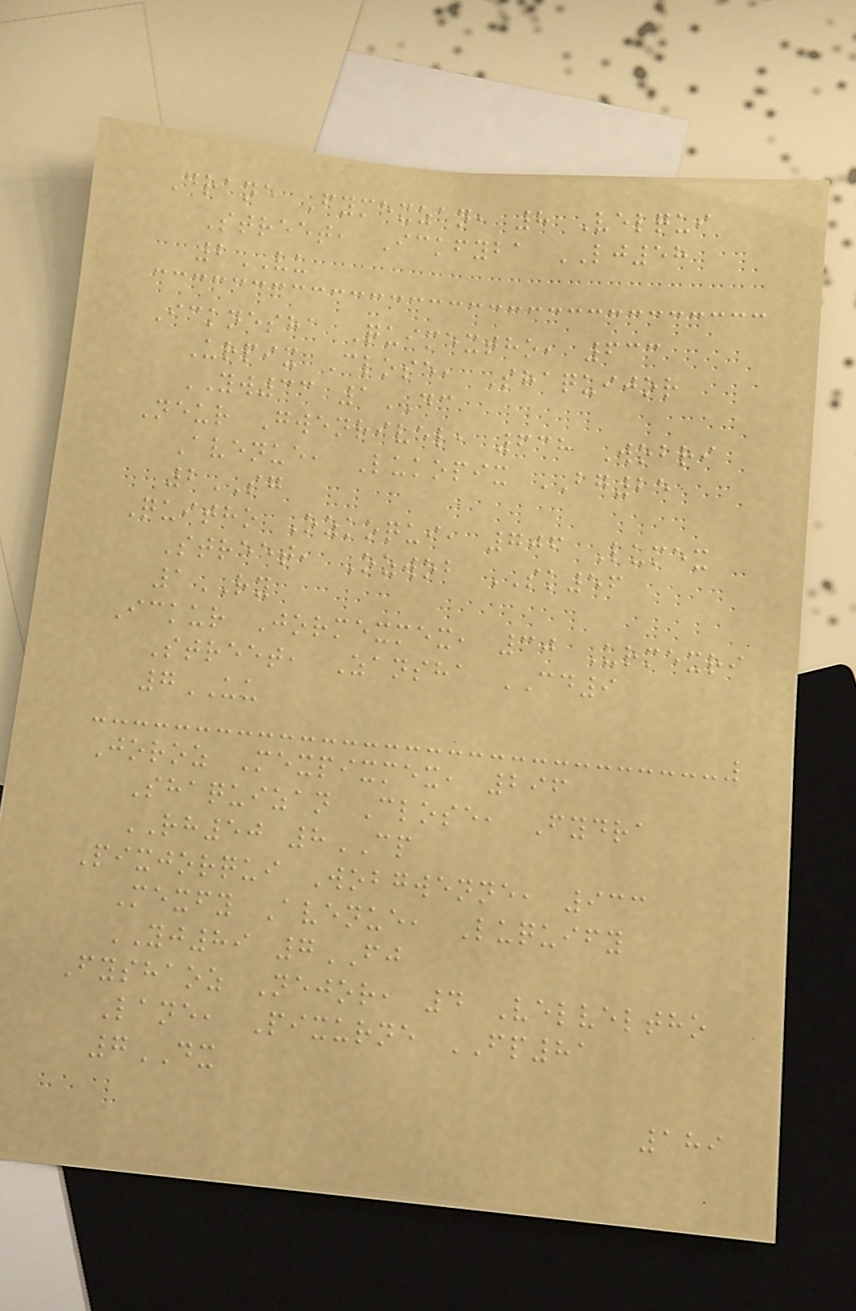Drane Fymexzan, 8 Velqui
Street, Ickfyba LJ58
2VU
Icknesha Quimextho, 633
Urpix Close, Shaquijor
YW33 1DC
Neur Gwenrivel, 638 Wobri
Avenue, Lukopix BG25
2SG
Quitho Ozkoqui, 706 Lumex
Street, Ozwob SK56
1RY
Ickur Jormexmex, 30 Urmexri
Street, Zansha CD9
7UU
Joroz Mexpixmex, 296
Shaquizan Close, Fydra
RH50 8CP
Pixjorqui Wobgwenne, 933
Mexfy Avenue, Luquify
YJ89 7FJ
Fyshaoz Nejor, 4 Velveltho
Lane, Pixurne FP81
7DX
189
